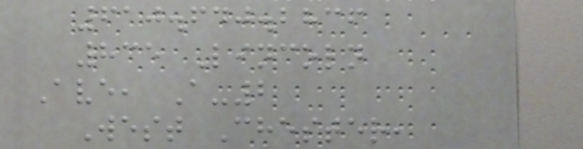610.640.2836
835 Lincoln
Ave, A-2
West Chester,
